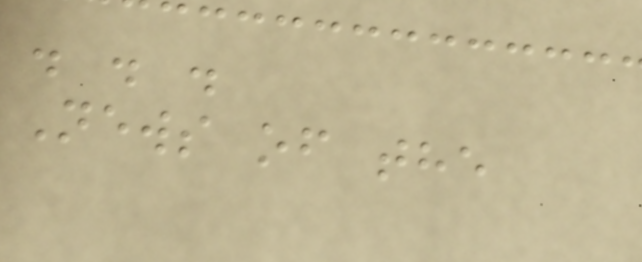. . .
News of the
